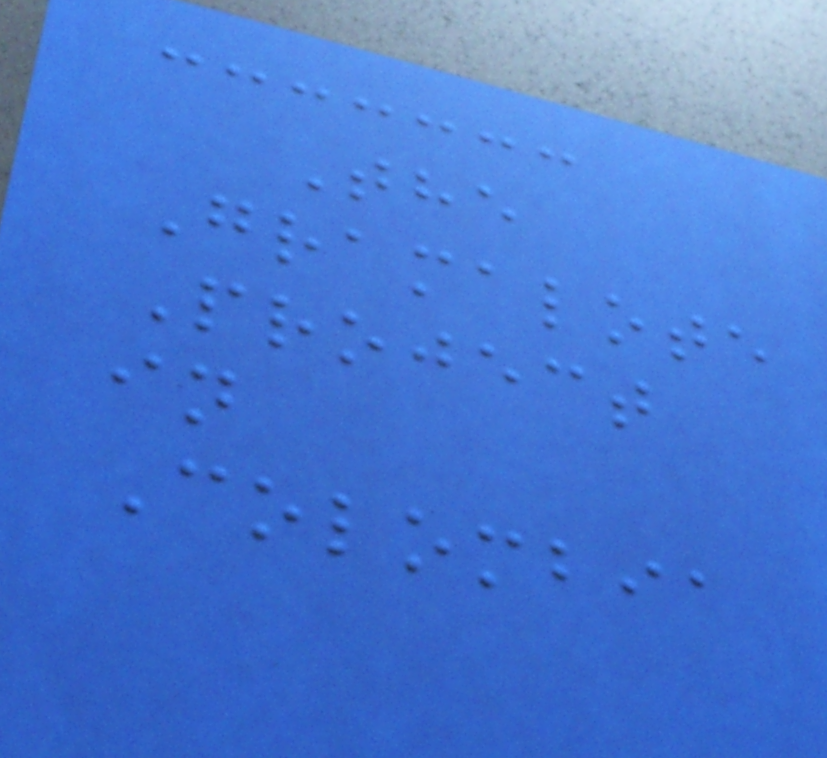The
Gramalote
Project
in
Colombia
